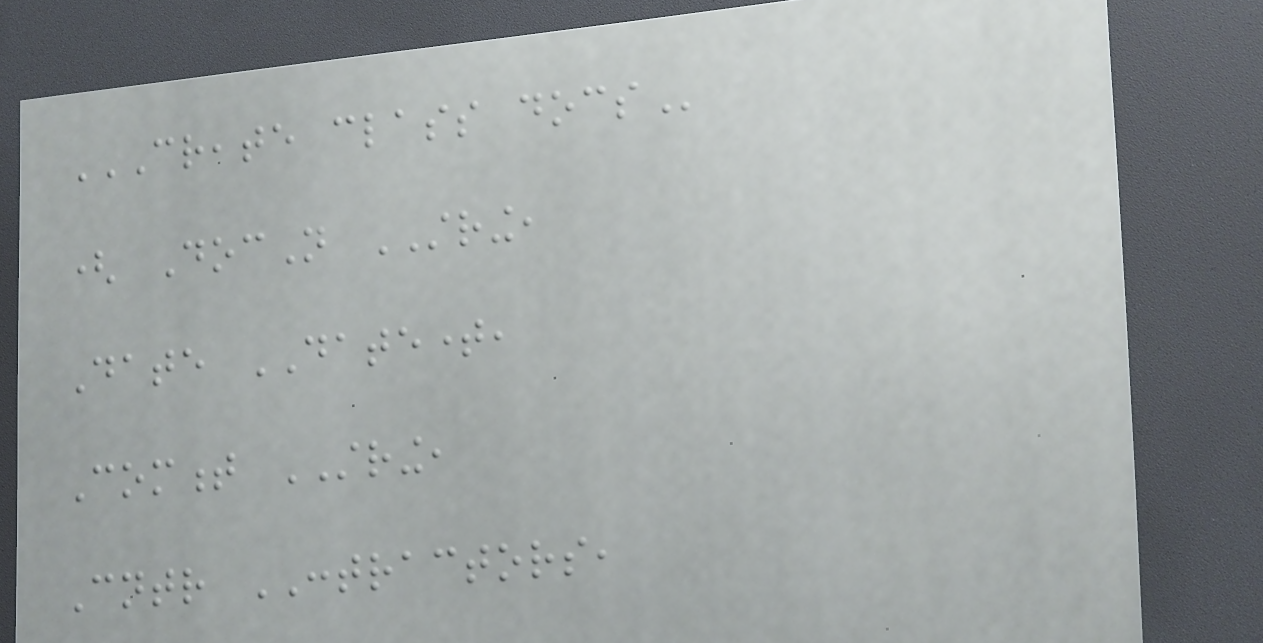CREATE CLASS DOCS
( DocN STRING,
Date DATETIME,
Comment STRING,
Cntr CONTRACTORS,
